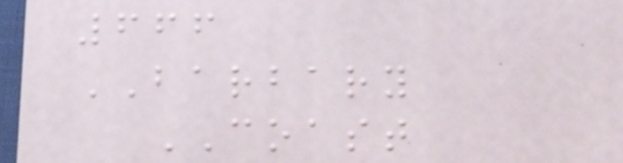666
BARBARY
COAST
